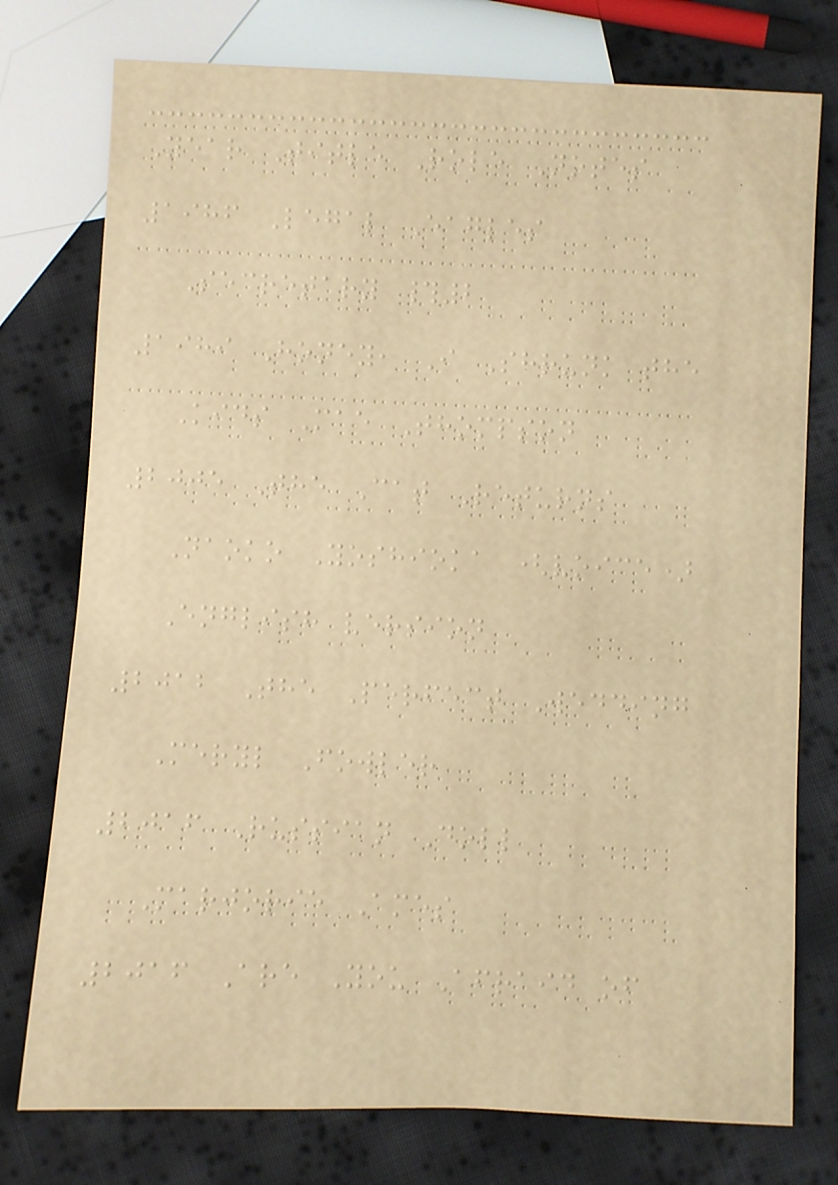Year Title Role Notes
1986 Legal Eagles
Secretary #2
1989 Honey, I Shrunk the
Kids Mae Thompson
2005 The Cat Returns
Naoko Yoshioka (voice)
English version
2012 The Perfect Wedding
Meryl Fowler
2016 Russian Doll
Marjorie Ames
2016 Are You Afraid of
